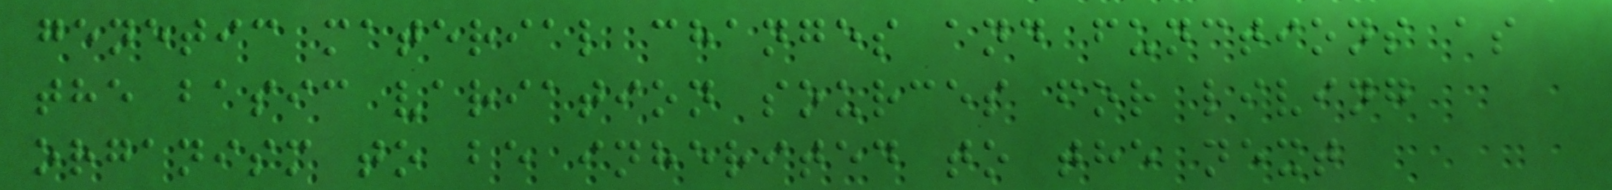genetic material changes and functions as
the basic variation sources for living
organism to be inherited to the next
